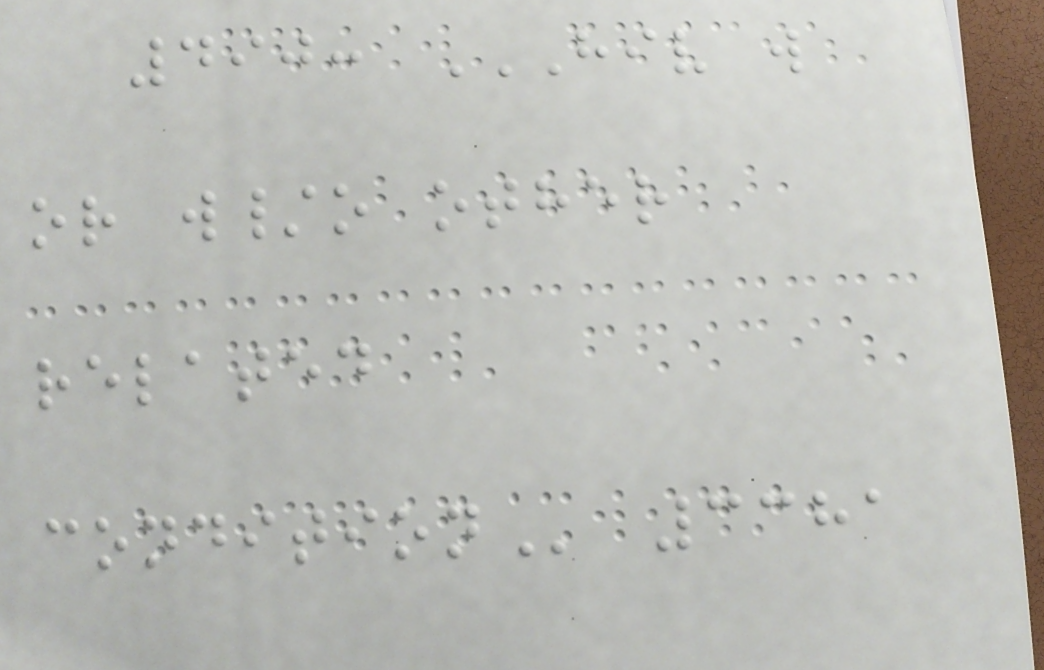490: HIV W
OR W/O OTHER
RELATED
CONDITION 3381
